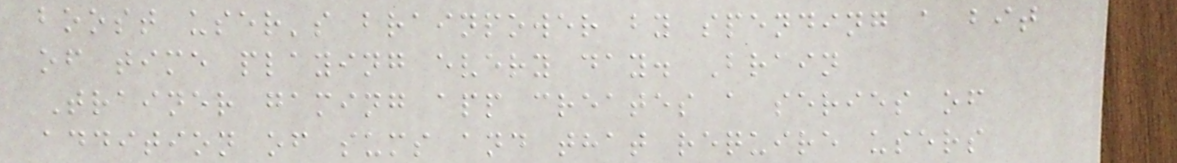boost user's brainpower by spending a bit
of time playing every day. Brain
Trainer gaming app creates a series of
addition of sums and that require users
